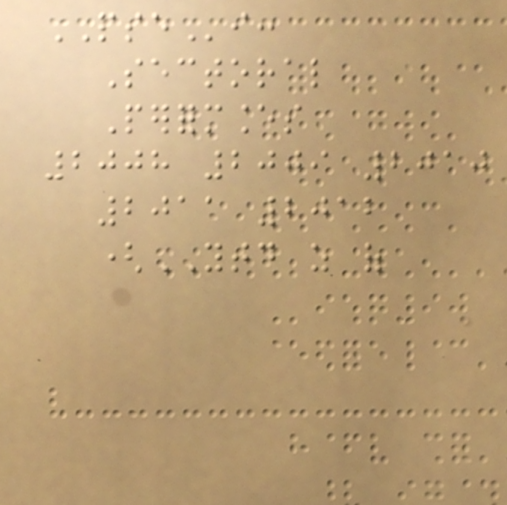PSEi:
Sectoral
Performances
2008 2009 2010
2011 2012
(YTD as of
